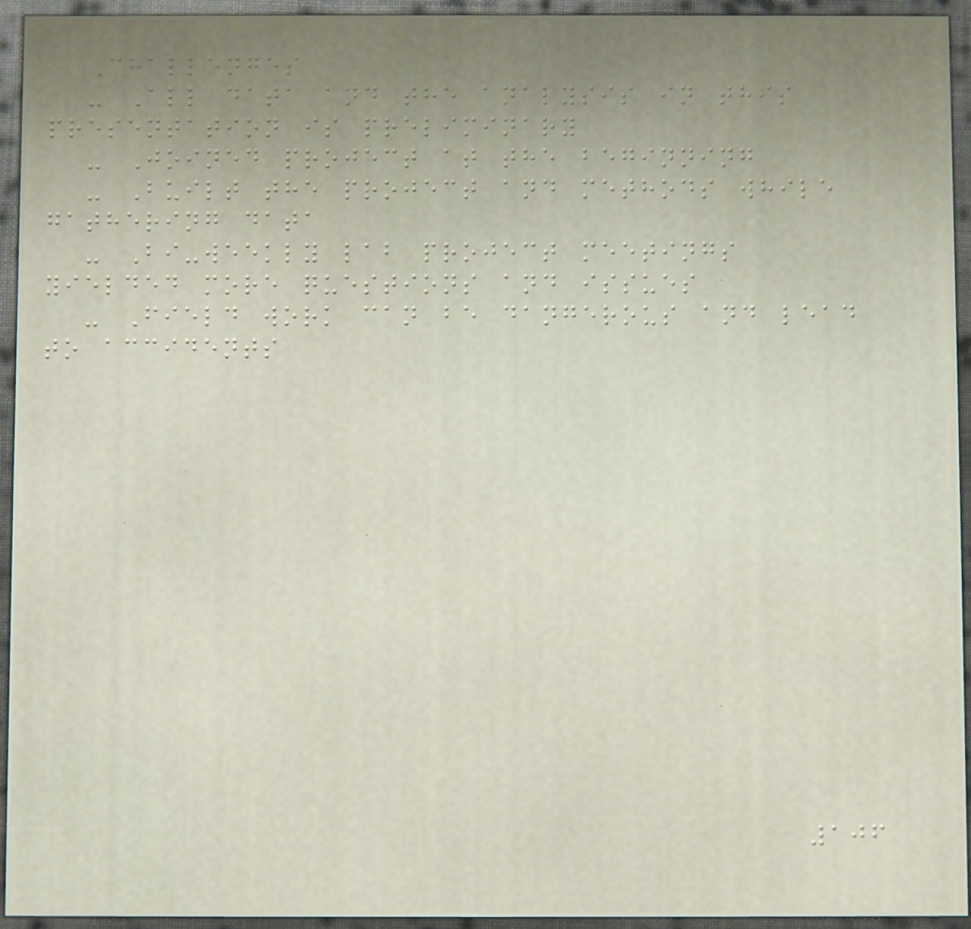Challenges
- All data and the analysis in this
presentation is preliminary
- Joined project at the beginning
- Built the project and methods while
gathering data
- Bi-weekly lab project meetings
yielded more questions and issues
- Field work can be dangerous and lead
to accidents
106
